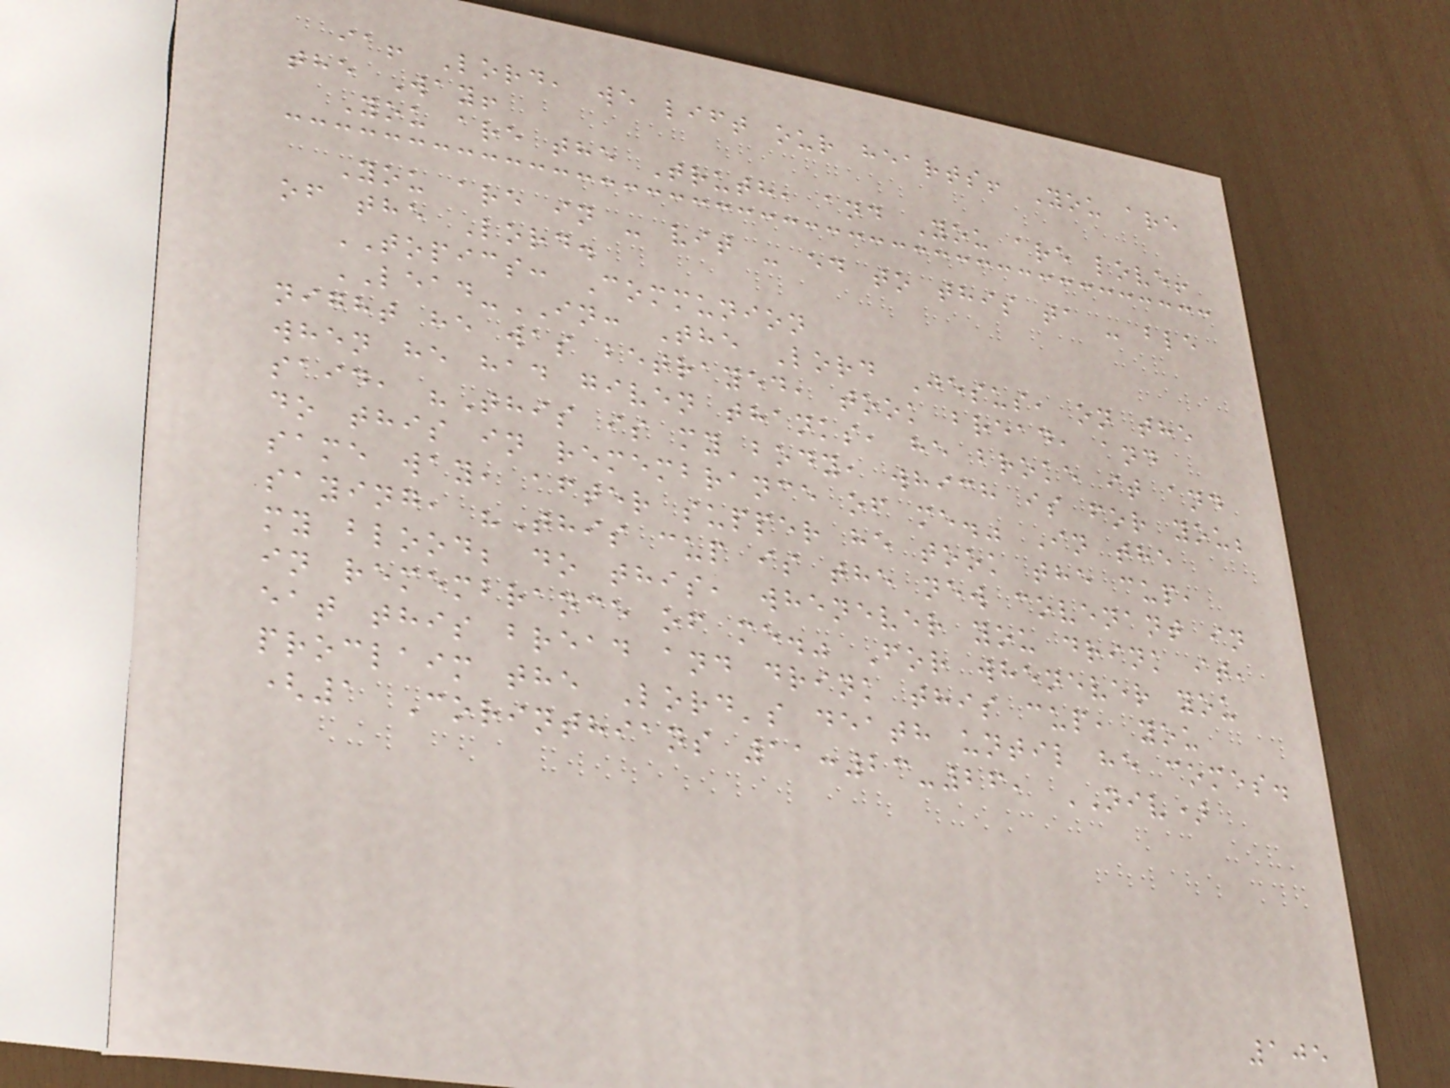ia! Lord, we lift our hearts! You are
the Way!
You are the Truth, and You are love!
You are in - vit - ed to this ta - ble
of the Lord.
TOPICS: Communion
LEAD-IN: The Lord Jesus, on the
night he was betrayed, took bread, and
when he had given thanks, he broke it and
said, "This is my body, which is for you;
do this in remembrance of me." In the
same way, after supper he took the cup,
saying, "This cup is the new covenant in
my blood; do this, whenever you drink it,
in remembrance of me." For whenever you
eat this bread and drink this cup, you
proclaim the Lord's death until he comes.
(1 Corinthians 11:23-26, NIV)
105
